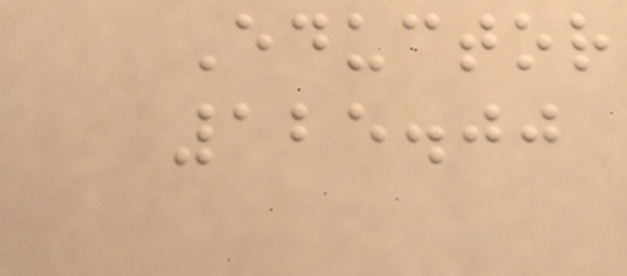Eductor
125.00
